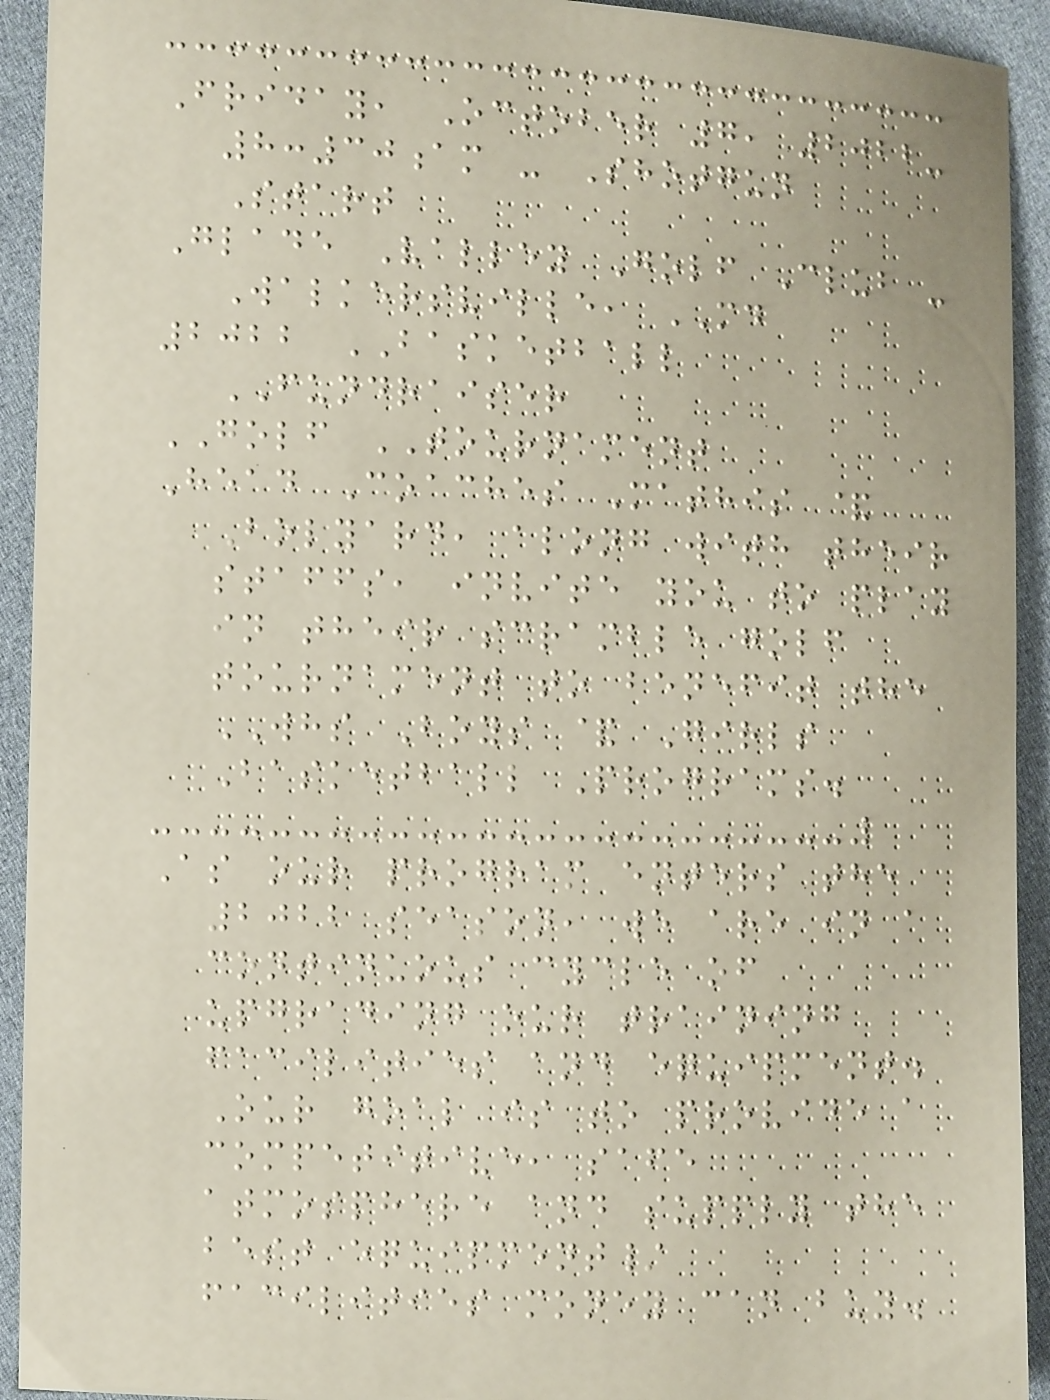Friday, October 7, 2022-
8:30am - Shotgun
Start
Glade Valley Golf Club -
Walkersville, MD
2022 BASKETBALL
FUNDRAISER
GOLF TOURNAMENT
Head Coaches Mathis &
Bolyard, along with their
staffs, invite you to play
in their scramble golf
tournament to benefit the
WHS Boys & Girls
Basketball Programs.
As our program enters the
2022 season, we are in a
continuous cycle of
upgrading our training
facilities and equipment.
Our goal is to provide a
competitive, safe
atmosphere and supply the
best equipment/
facilities money can buy.
